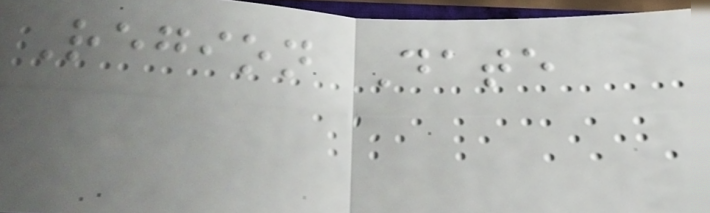Region Date
